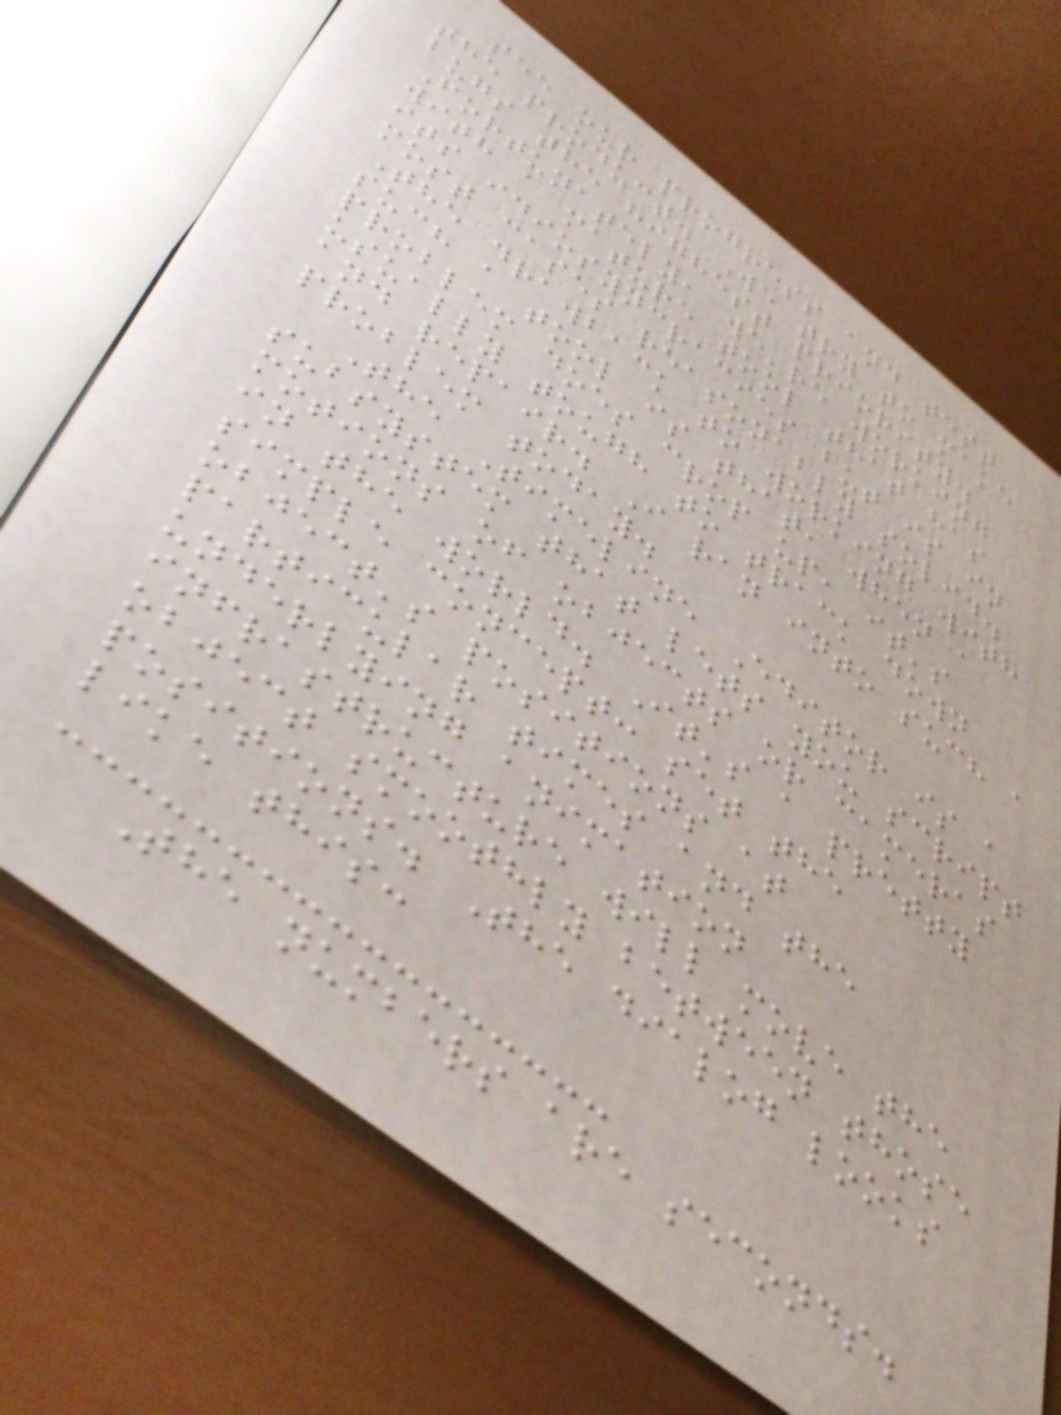see our progress and test
the product. We try to make
bugs the highest priority.
Fortunately, we're working
with a mature tool that has
its idiosyncracies but is in
most cases reasonably solid.
The drawback to working with
such a tool is that, when a
problem does crop up, it's
usually tough to track down
and repair. I ran into such a
problem today.
The Timeline Editor is a
subsystem that lets you script
motions of objects or cameras
in the world. It's a pretty
simple concept: set the
object's positions at
particular times and the
underlying animation
infrastructure will move the
object smoothly between those
positions. The dialog looks
like this:
The numbers are seconds.
